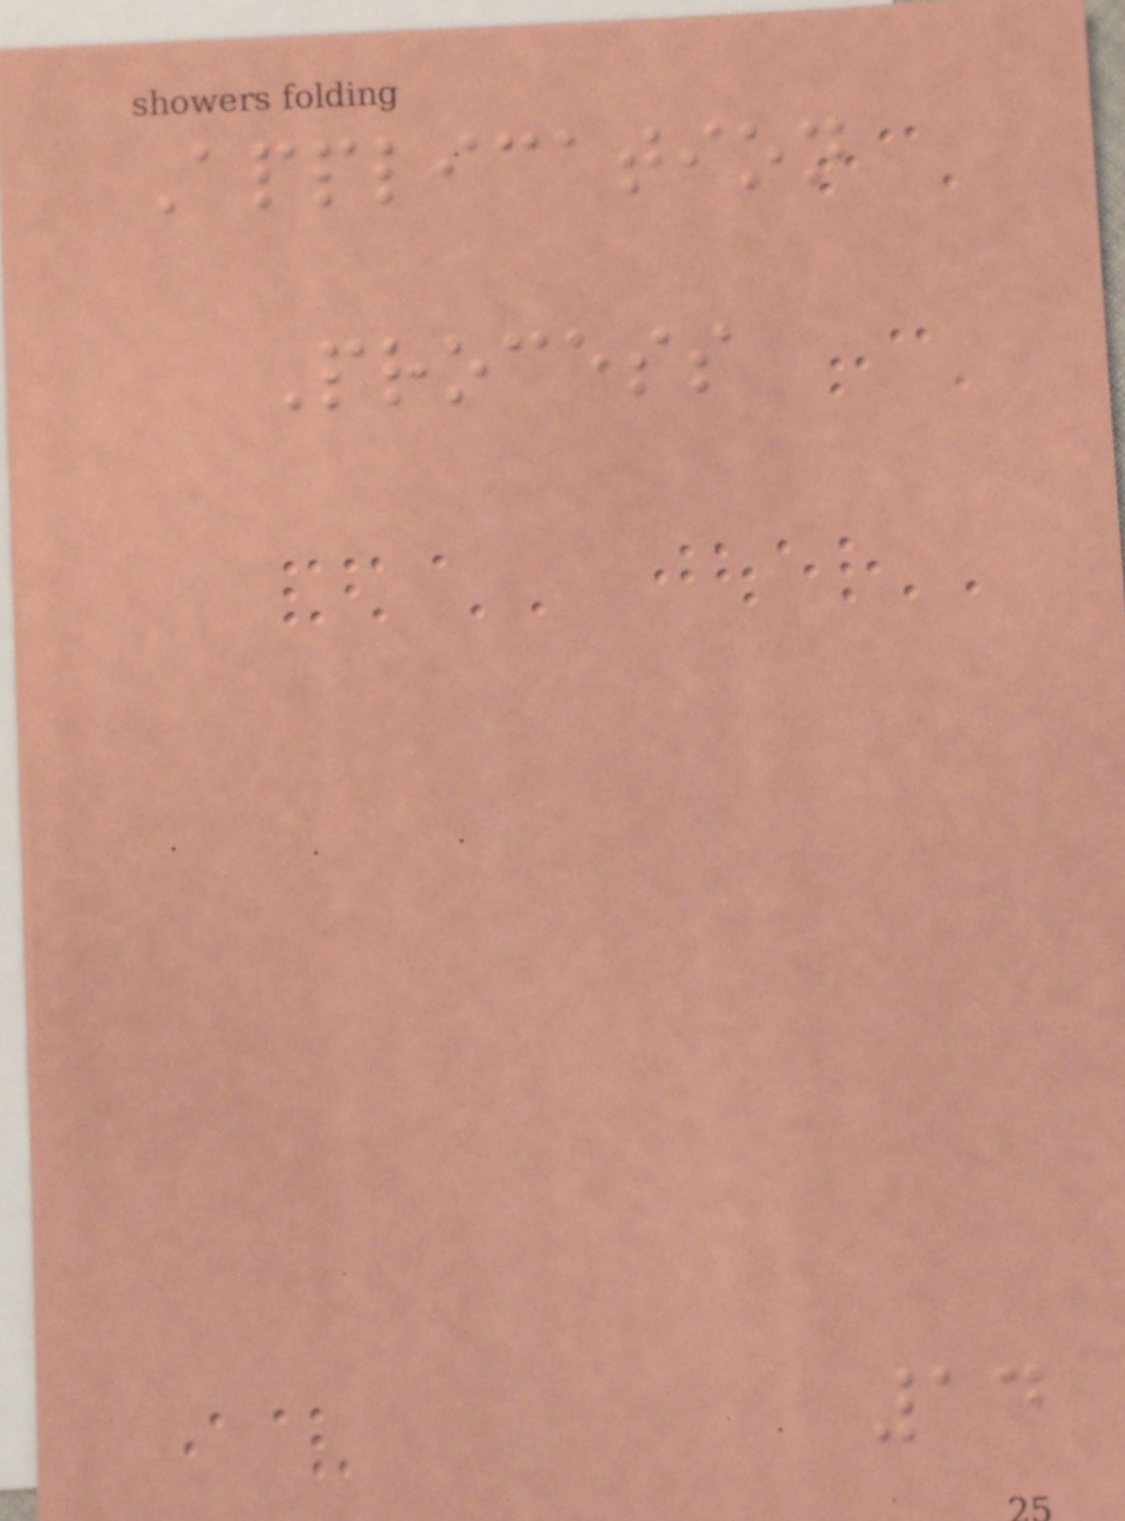Application
Process
14
